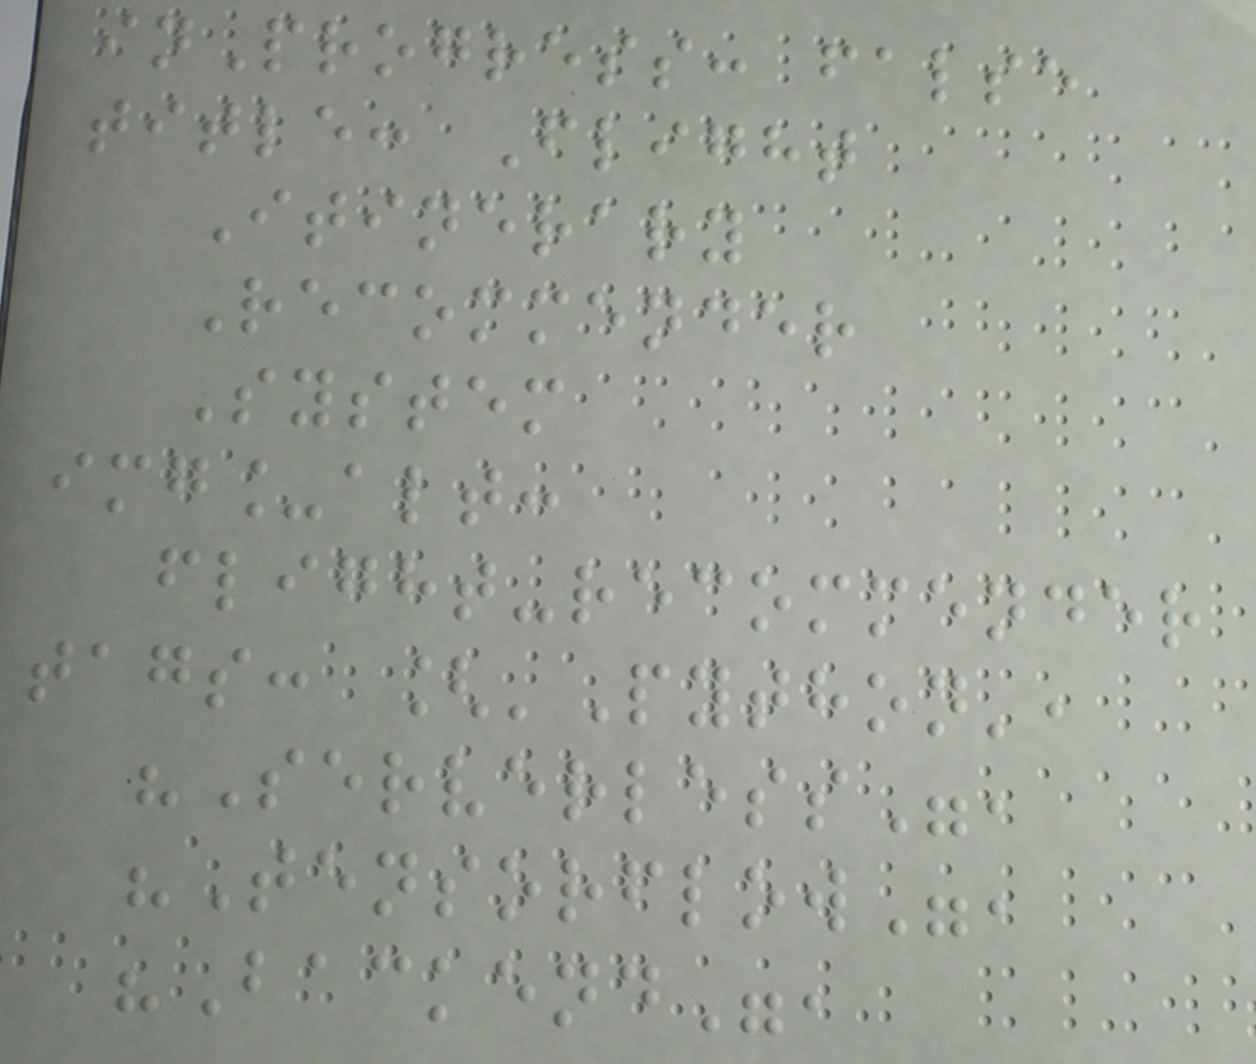inProgress: false
title: Flight
Itinerary
Recommender
System
img_alt:
flight-recommender
tags: ['Python',
"Serverless",
"Tensorflow",
"Backend",
